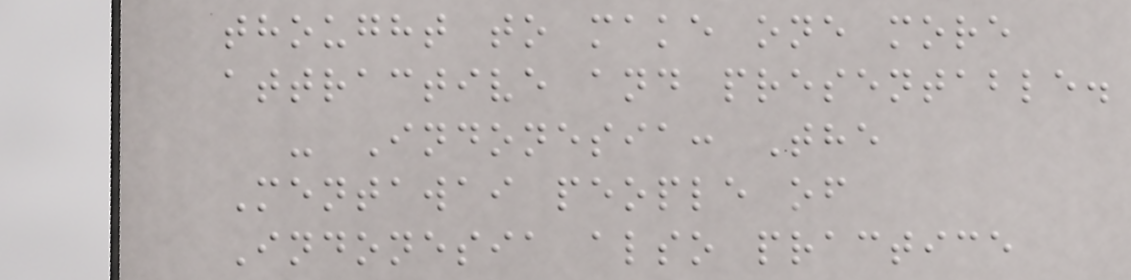thought to make one more
attractive and presentable.
- Indonesia: The
Mentawai people of
Indonesia also practice
